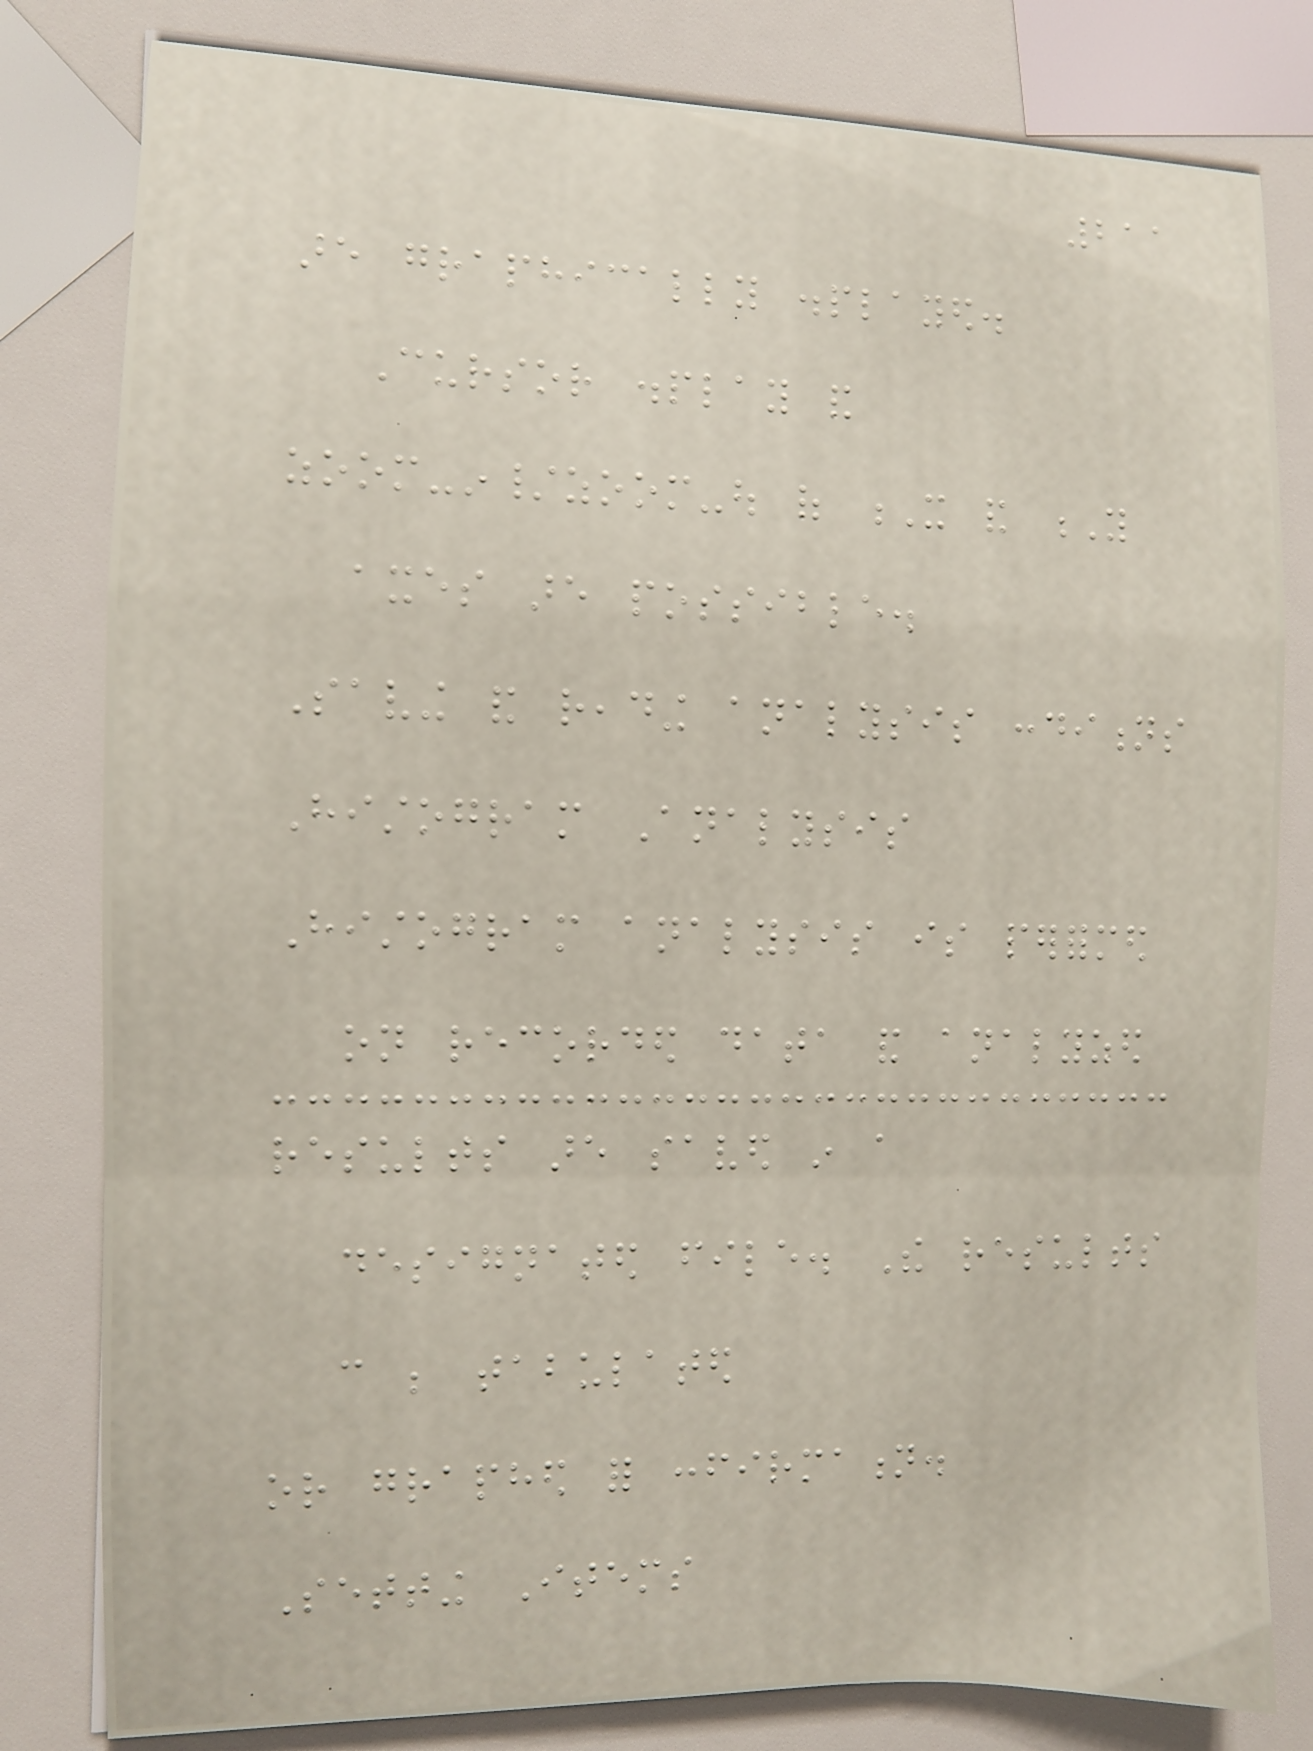211
are graphically displayed.
Cursor display and
zoom-in/zoom-out of X and Y
axes are possible.
Saving and reading analysis conditions
Histogram Analysis
Histogram analysis is performed
on recorded data and analyzed
results are saved in a
designated file. The results
can be tabulated
or graphed for confirmation.
Setting Items
